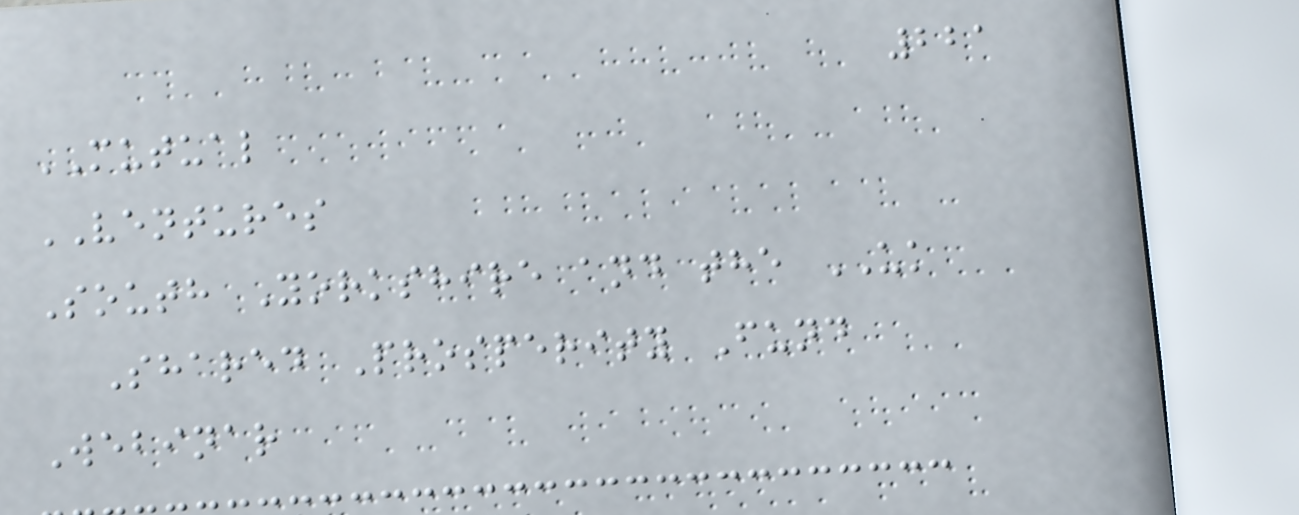221
MUTUAL
VENTURES
South Yorkshire and the UK
Shared Prosperity Fund
Webinar
